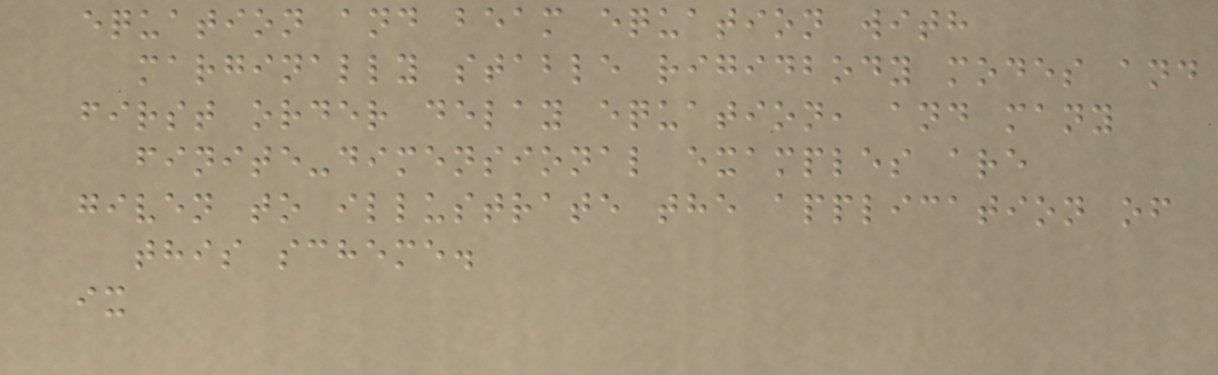equation and beam equation with
marginally stable rigidbody modes and
first order delay equation, and many
finite-dimensional examples are
given to illustrate the application of
this scheme.
ix
